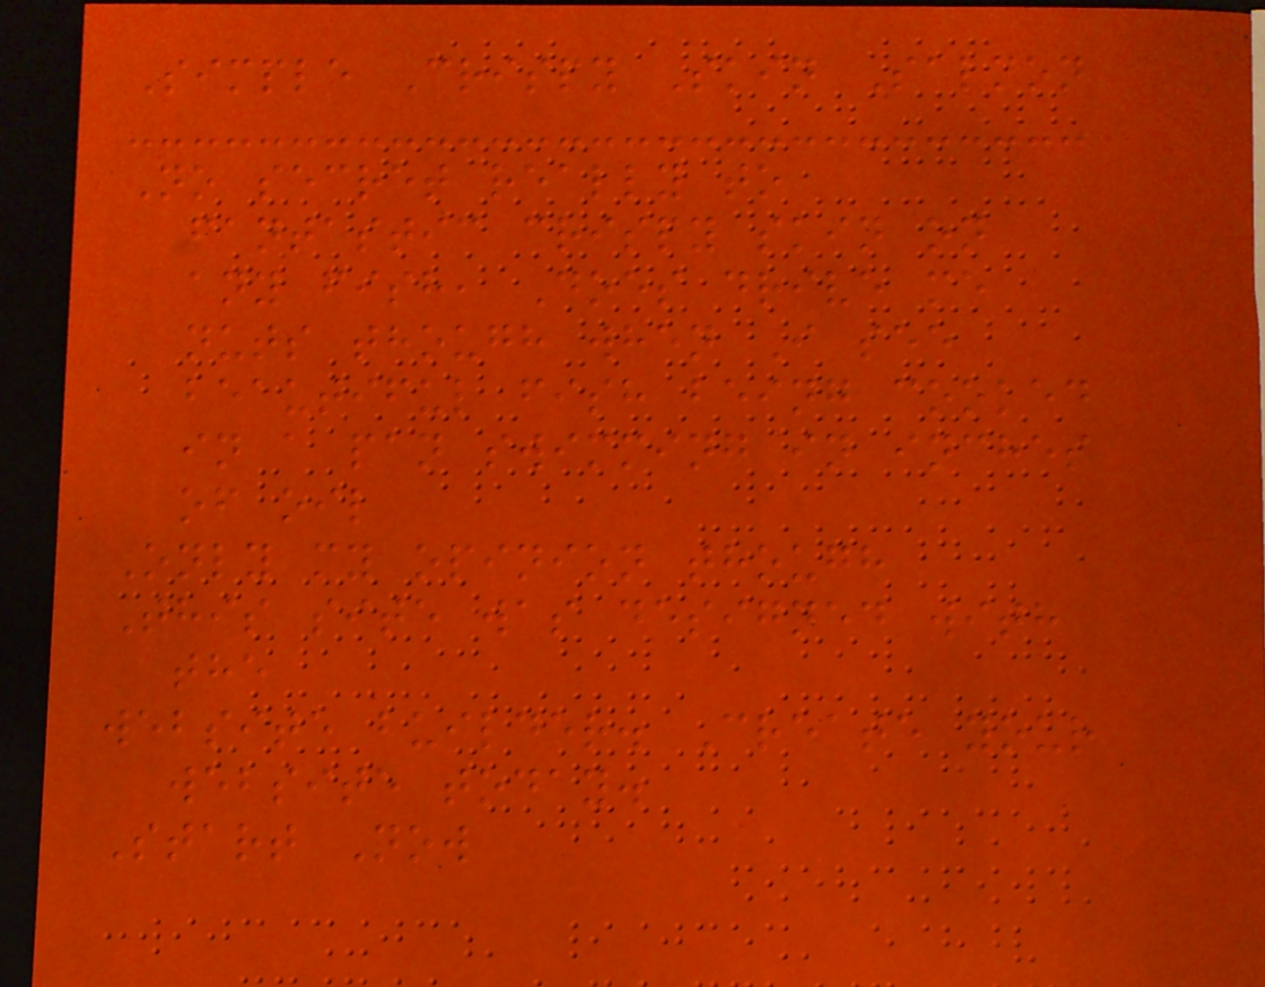Simple Crispy Skin Salmon
No secret really to
fantastic crispy skin on
any fish, Does drive me
nuts though when I see
beautiful fish being cooked
in a pan swimming in inches
of oil
Only my opinion though
This site was designed with
the
website builder. Create your
website today.
Start Now
